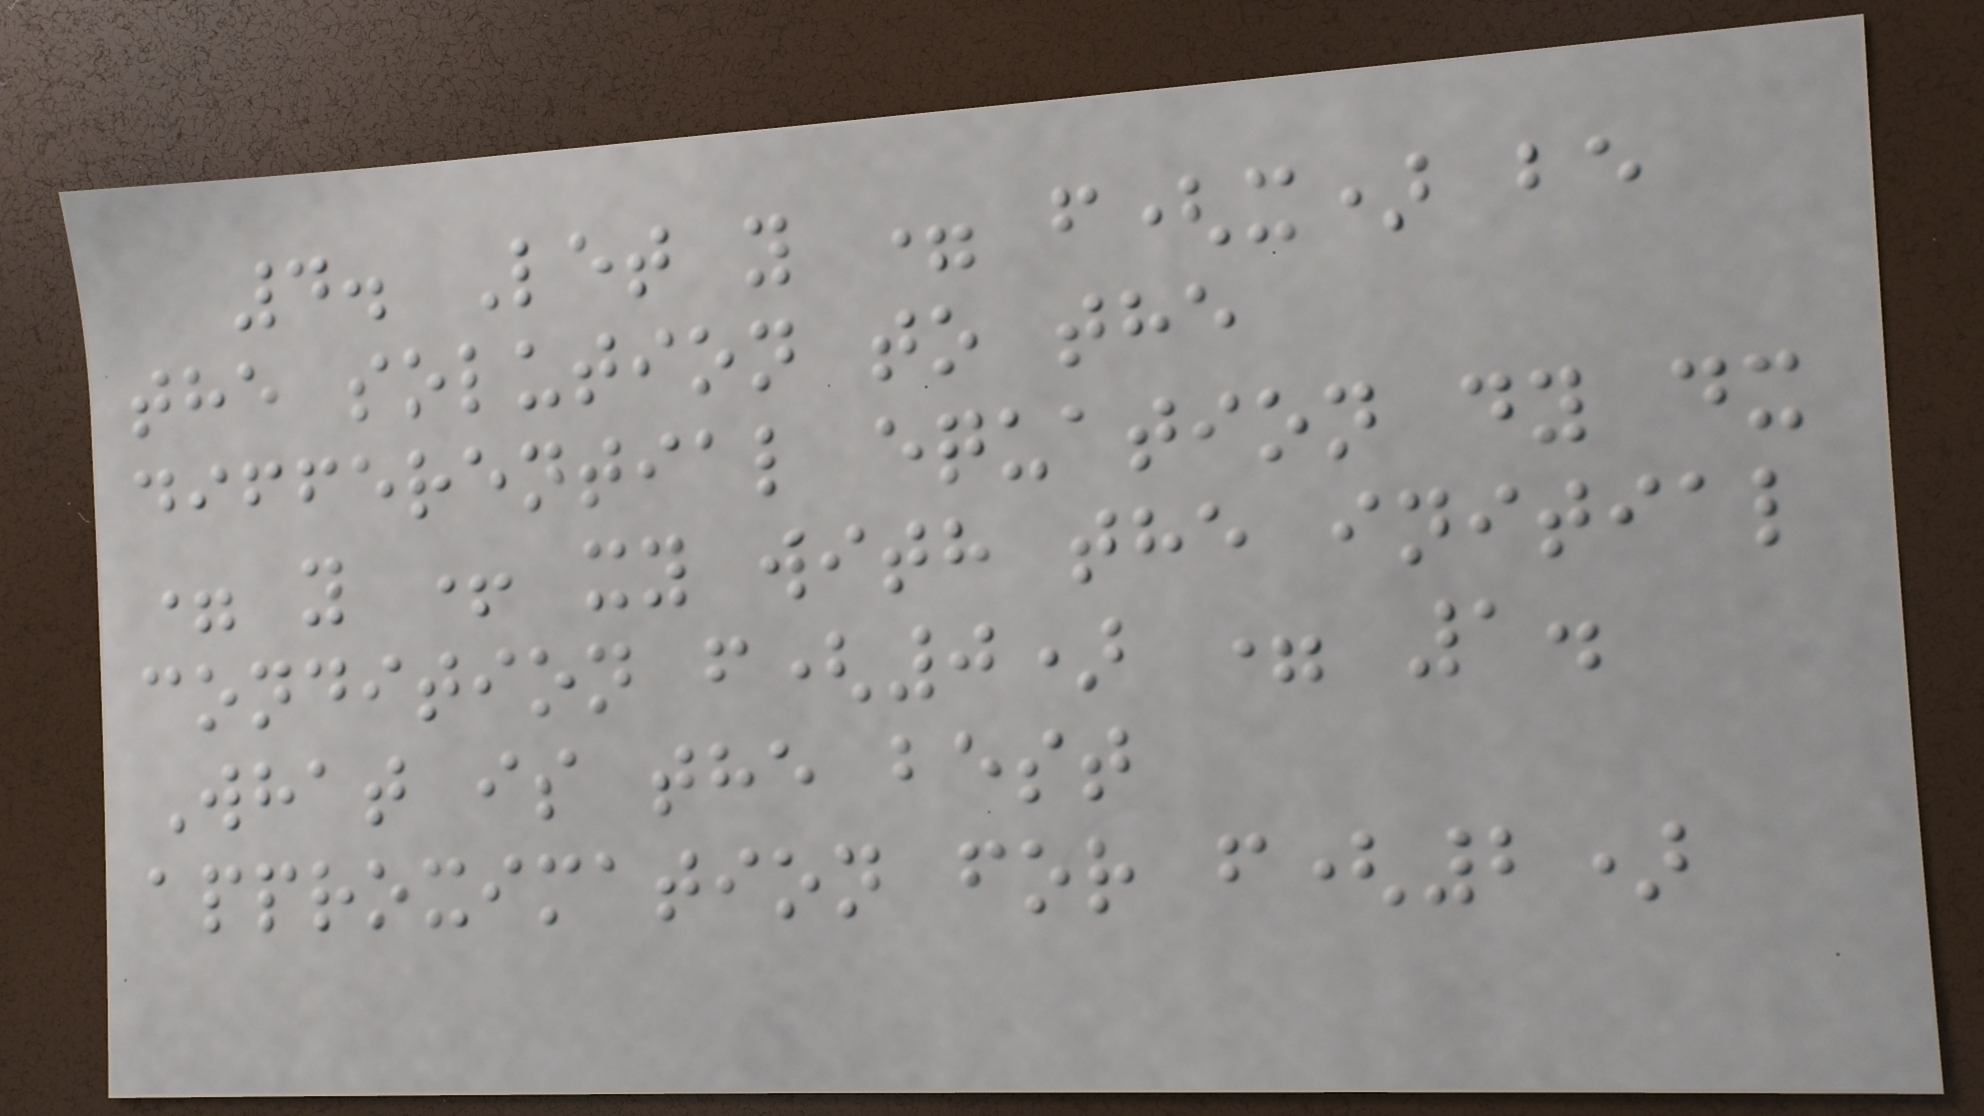4. Let y = f(x) be
the solution to the
differential equation dy dx
= y + xy with the initial
condition f(0) = 1.
What is the best
approximation for f(2)
